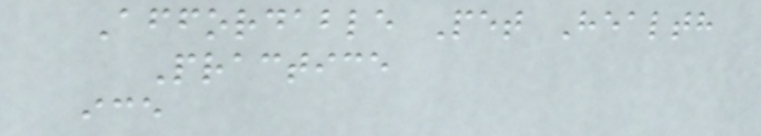Affordable Pet Health
Practice
ice
